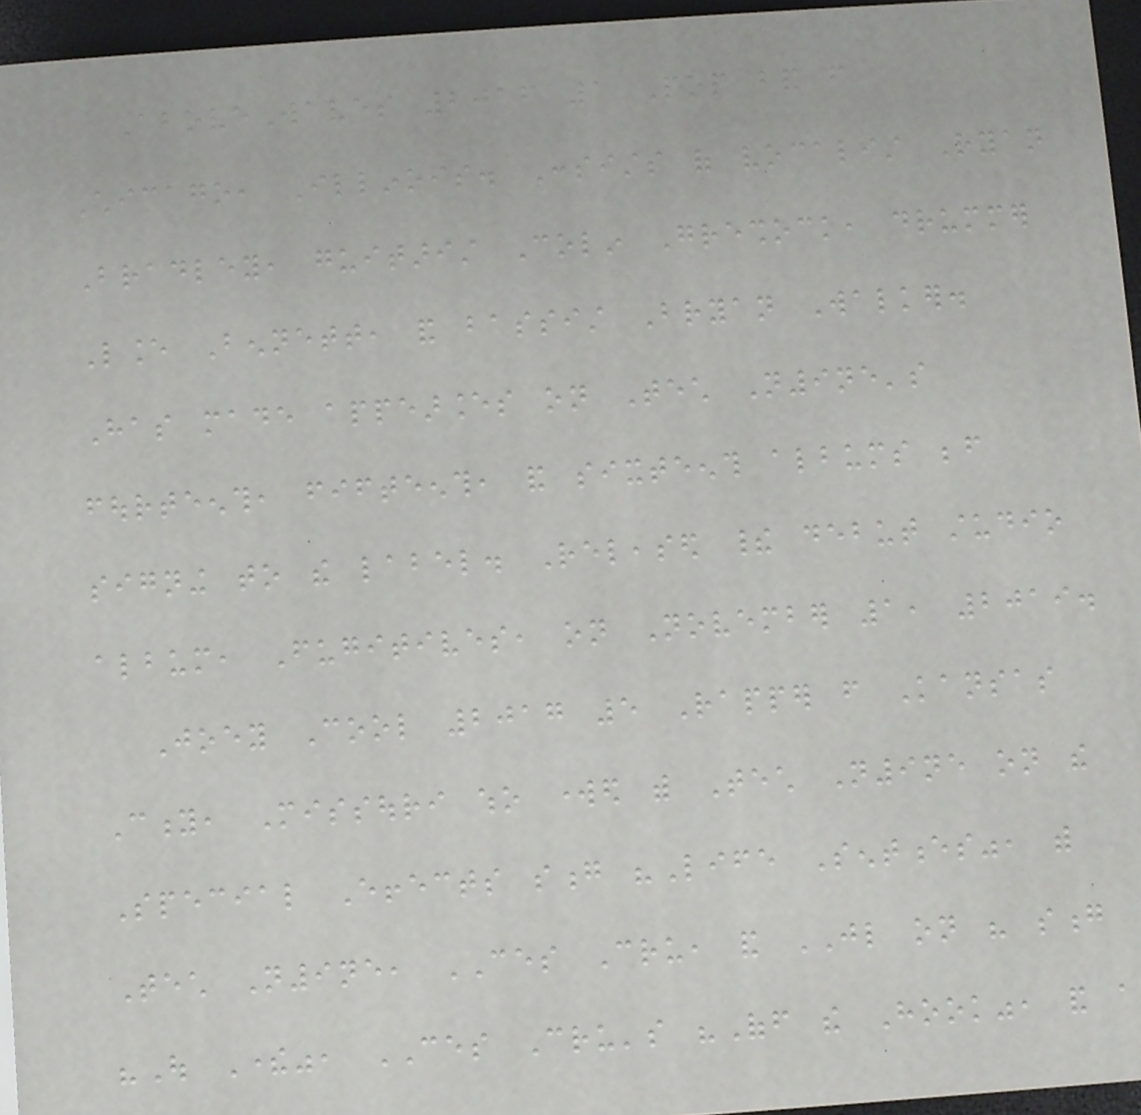AboveWaves 2016 1 Pop band from
Chicago, Illinois. Consists of vocalist Ryan
Bradley, guitarist Colin Greshock, drummer
Lance Bennett, and bassist Bryan Walker.
Has made appearances on Tech N9ne's
fourteenth, fifteenth, and sixteenth albums before
signing to the label. Released their debut studio
album, Fugitives, on November 1, 2019.
Joey Cool 2017 5 Rapper from Kansas
City, Missouri who worked with Tech N9ne on the
Special Effects song "Life Sentences", with
Tech N9ne, CES Cru, and JL on his song
"Out There", CES Cru's "Off the Hook", and a
